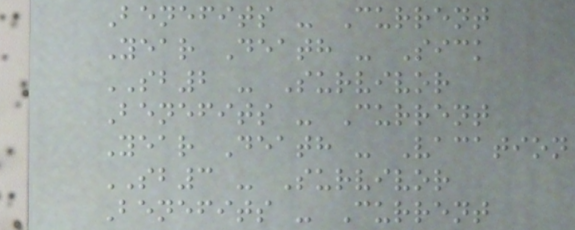Benefits - Current
Year Death - Sick
SB2 - Survivor
Benefits - Current
Year Death - Vacation
SB3 - Survivor
Benefits - Current
